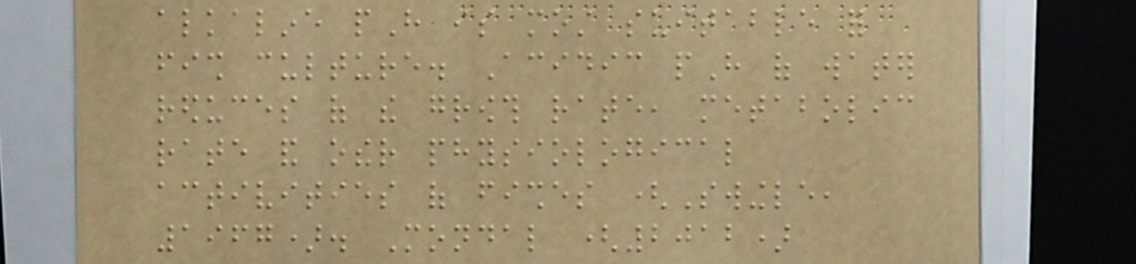alkaline pH is most suitable for
fish culture. Acidic pH of water
reduces of the growth rate, metabolic
rate and other physiological
activities of fishes (Swingle,
1967). Mondal (2012)
